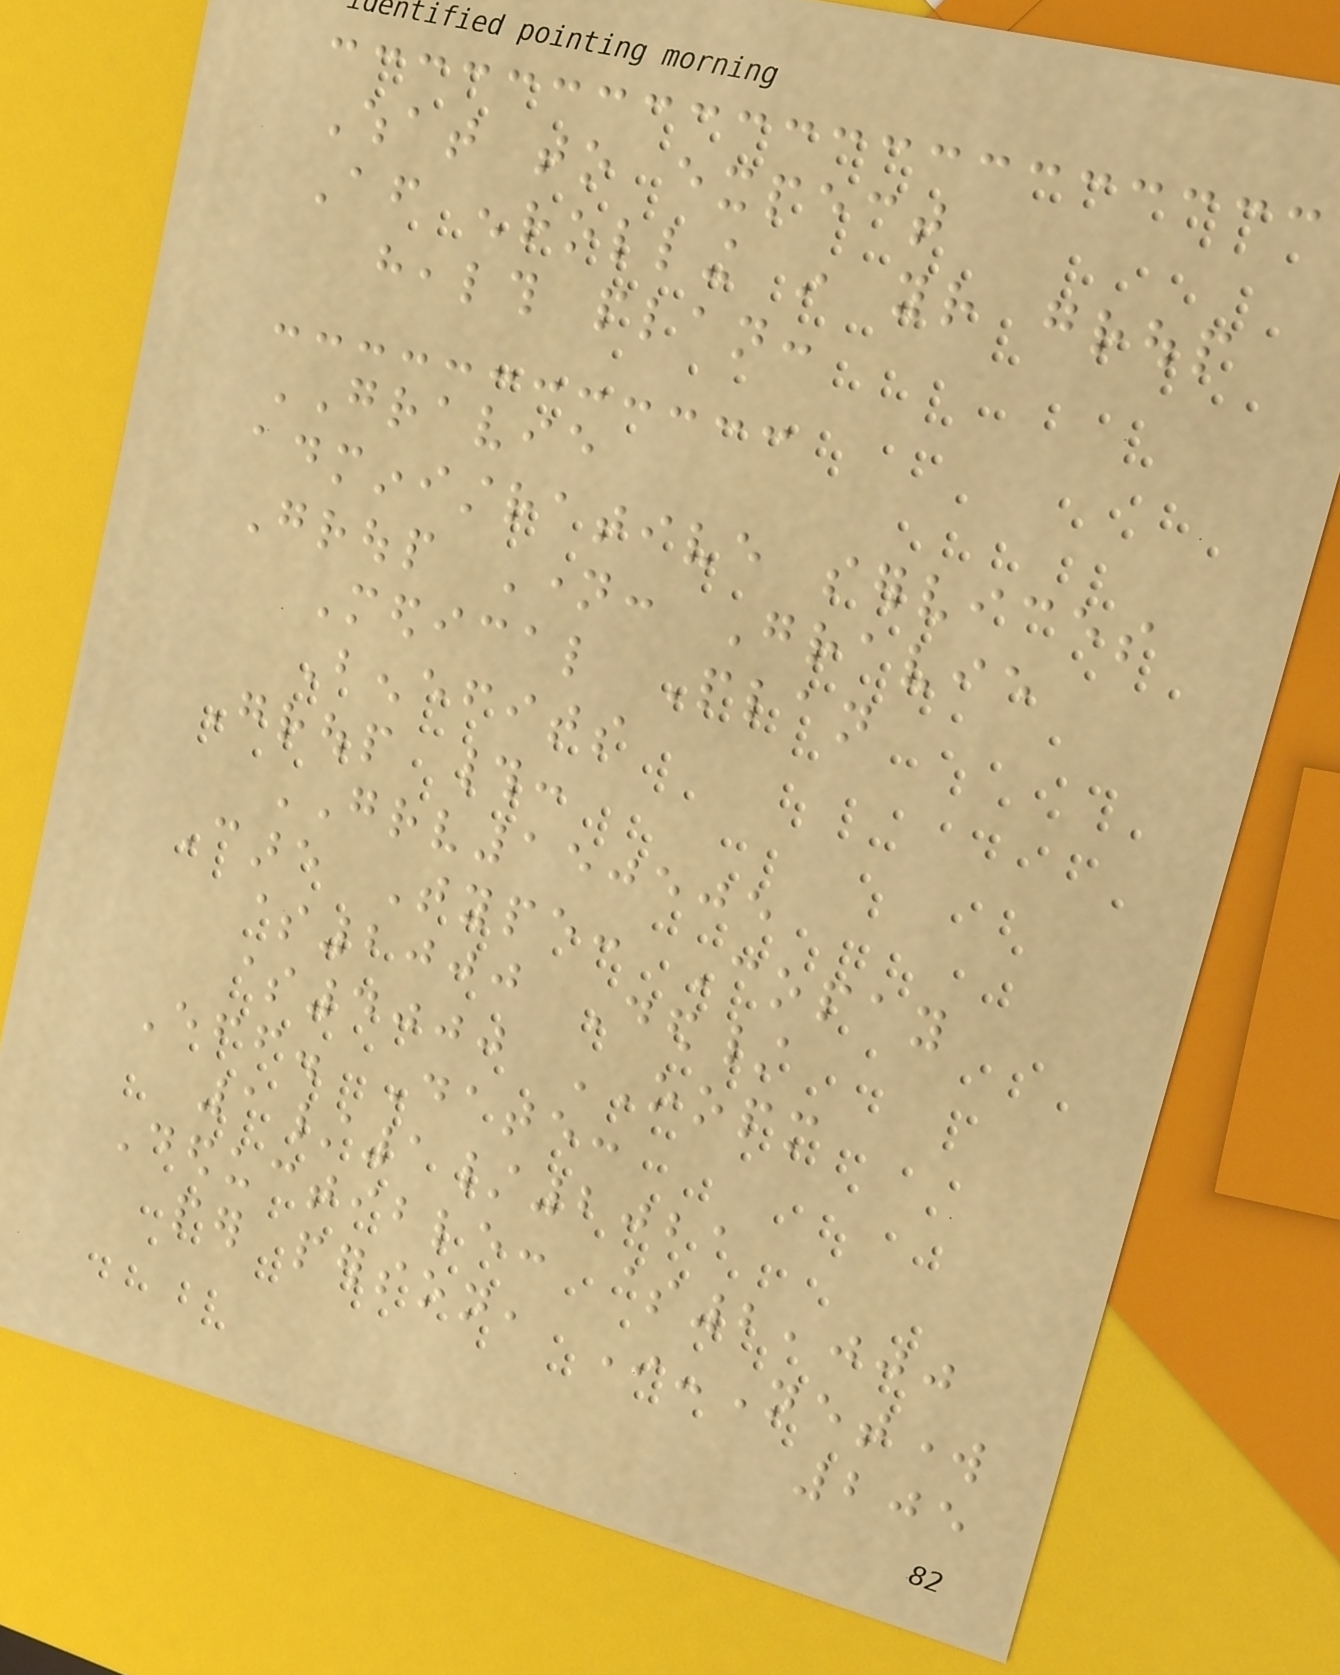What to expect
After enrolling in your group
health plan:
GRAVIE
administrative services
Group Name: Gravie
Medical Plan
Benefits
Group #:
GRV150505
Care Type: Copay
$2000 Ded/
$4000 OOPM
Eff. Date:
1/1/2021
Deductible: $2,000
per person, In-Network
205
